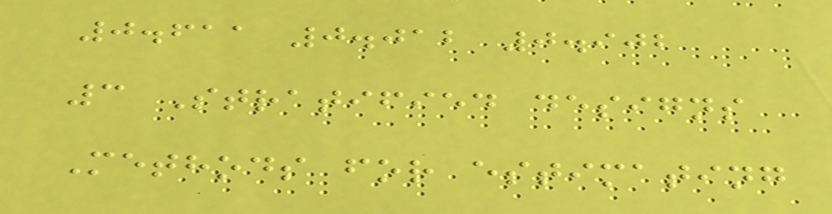0.611 0.012 0.902
3 Stratified designs
Methods for estimating
